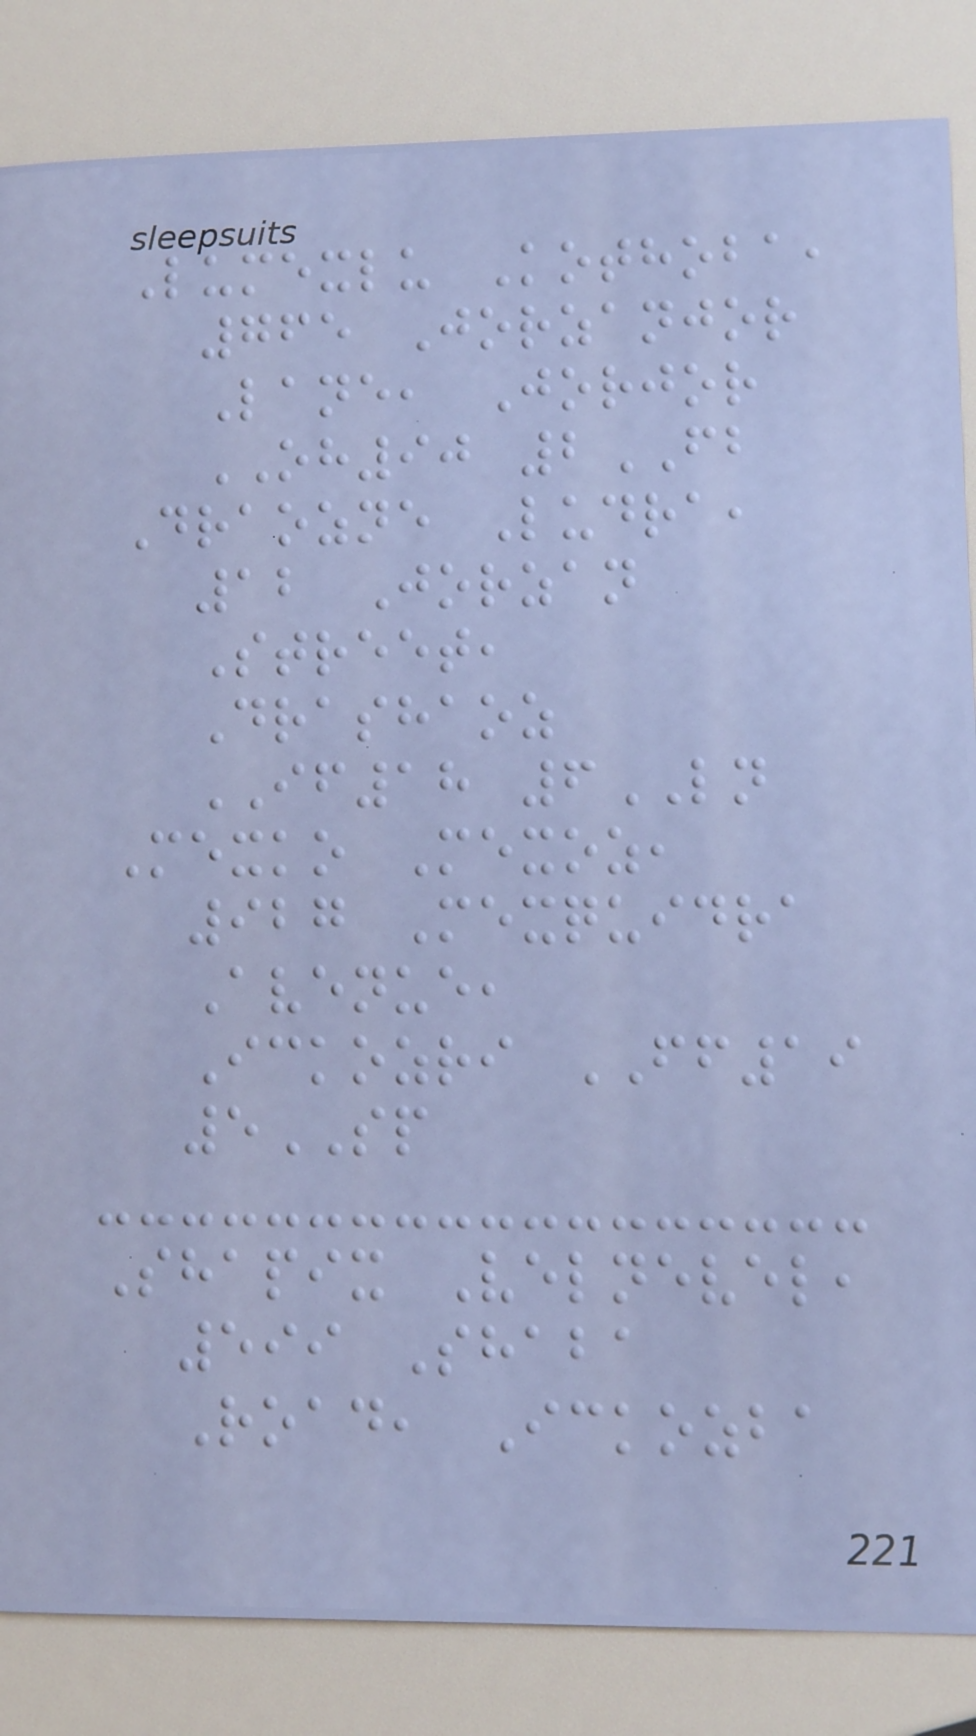Lumexlu Kothoba,
765 Jorzanjor
Lane, Jorjor
OH90 2FB
Draozne Ludra,
12 Jorzan
Street,
Drashaoz
IF18 6LN
Mexko Mexoz,
927 Mexquidra
Avenue,
Ickozri FF19
5SP
Shapix Velnevel,
599 Shaba
Road, Ickozba
